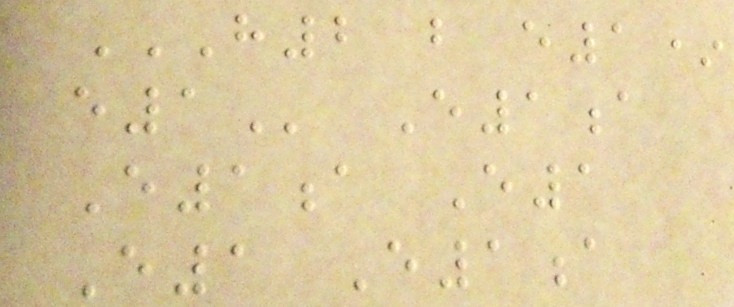H2 B E1*
E1 E1a
E1a E1
E1 E1a
